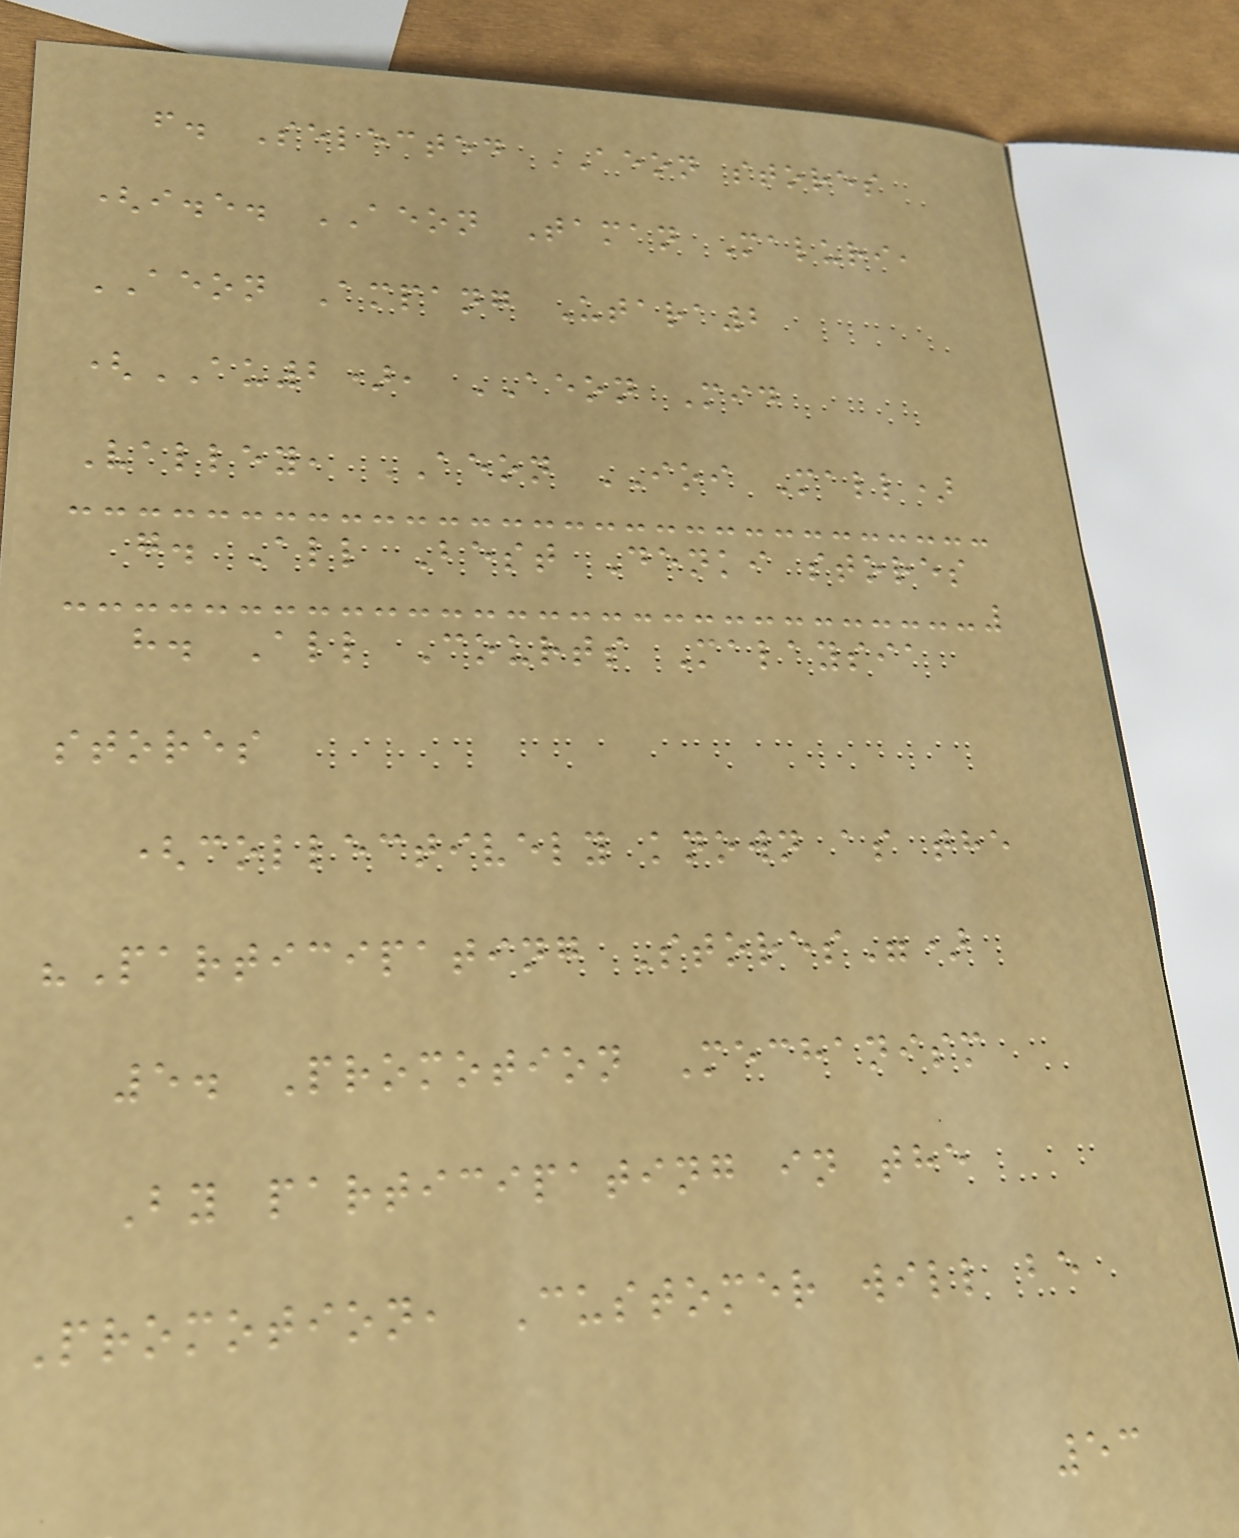f. Selected AEON stores
(i.e. AEON Taman Maluri,
AEON Ampang Utara2
(AU2), AEON Mid
Valley, AEON IOI Mall)
g. All Best Denki stores
h. All Courts Malaysia
stores
(collectively known as the
"Participating Stores")
5. Promotion Mechanism
By participating in the
Promotion, Customer will be
53
